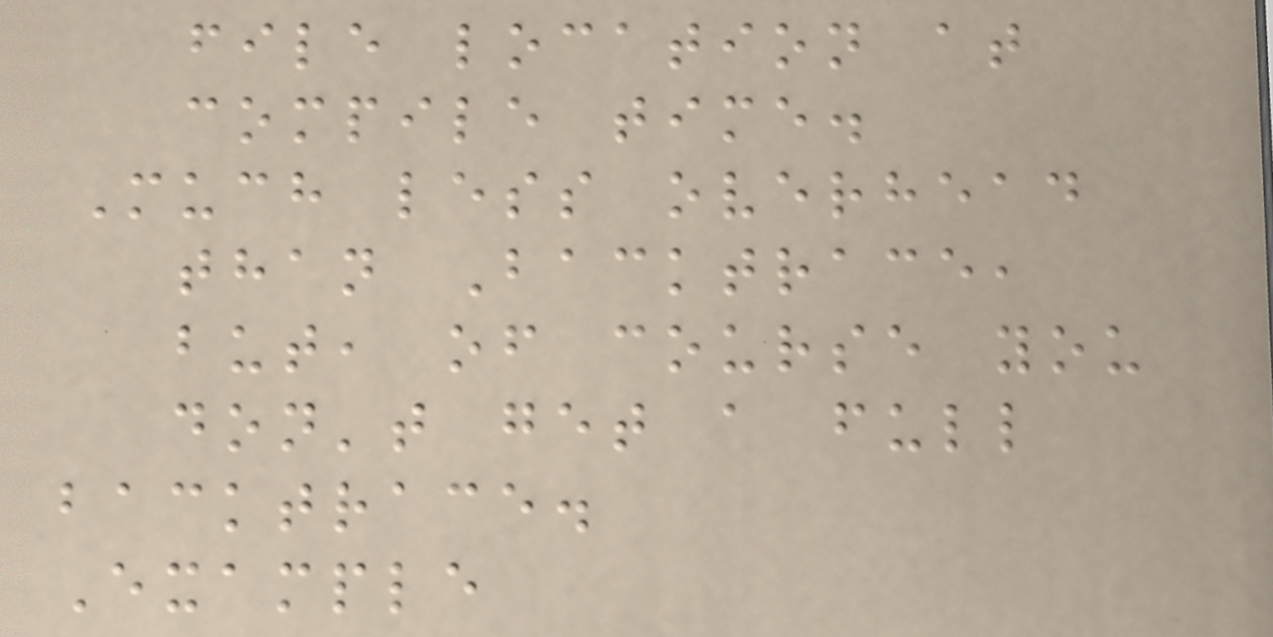file location at
compile time.
Much less overhead
than Backtrace,
but, of course you
don't get a full
backtrace.
Example
